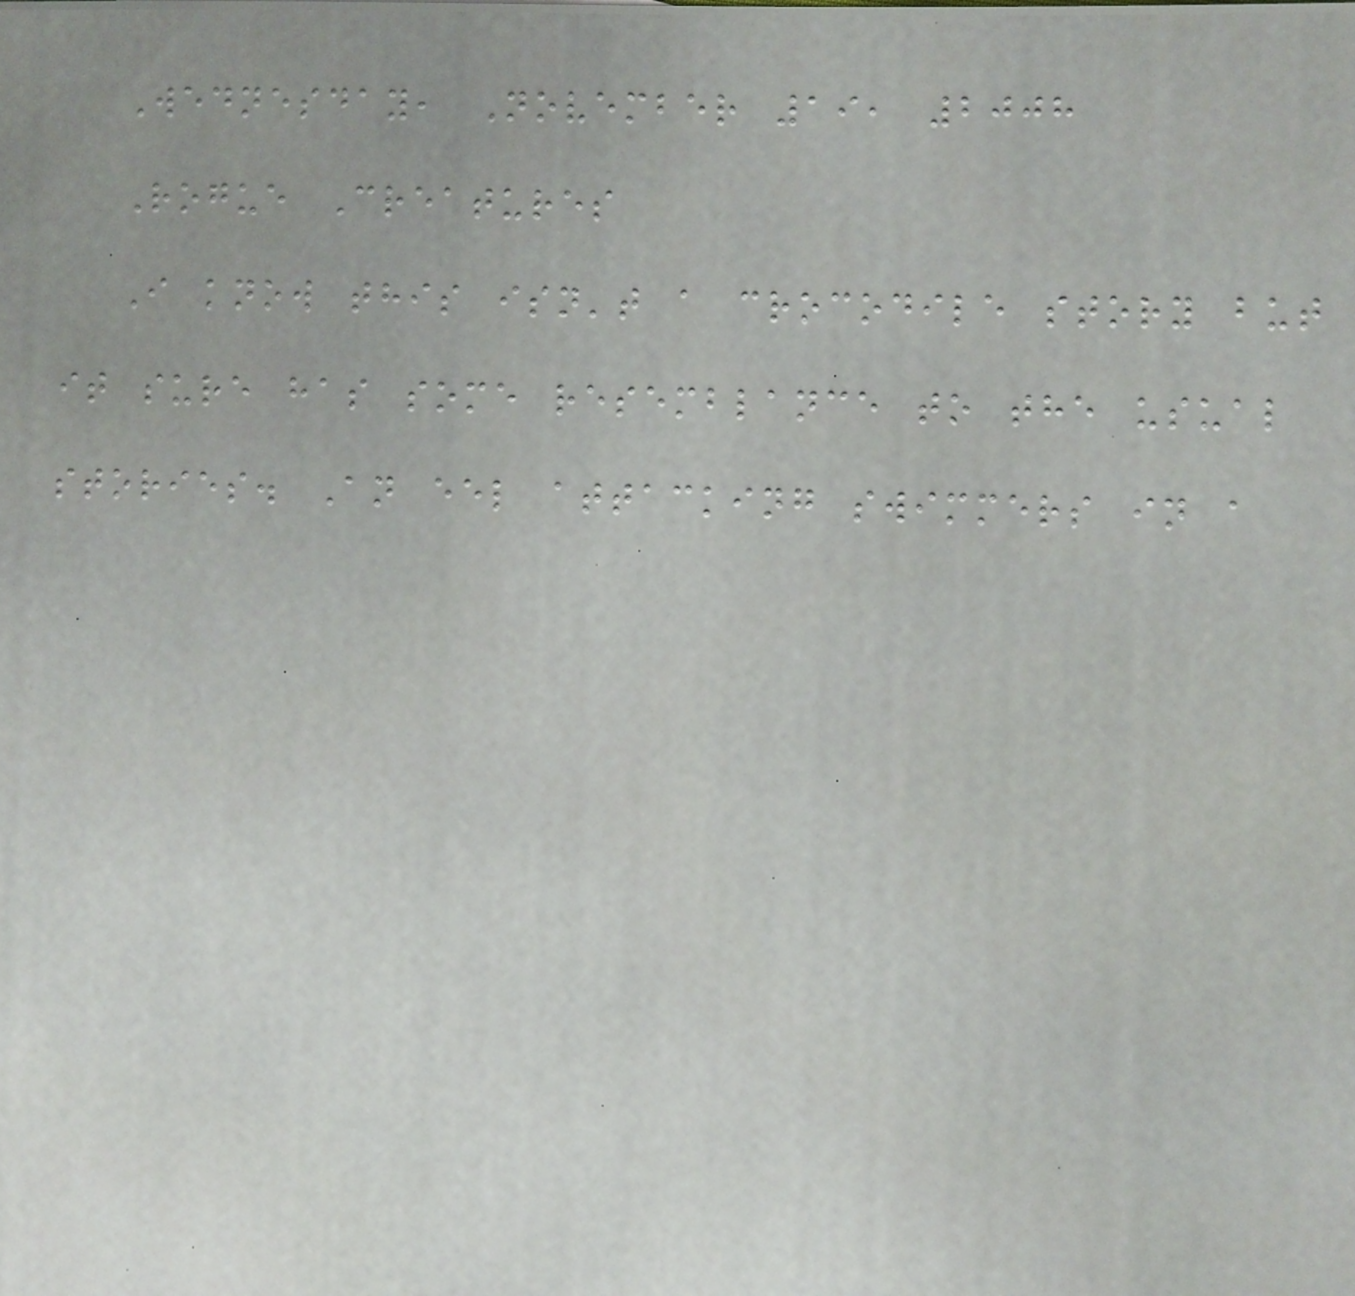Wednesday, November 19, 2008
Rogue Creatures
I know this isn't a crocodile story but
it sure has some resemblance to the usual
stories. An eel attacking swimmers in a
